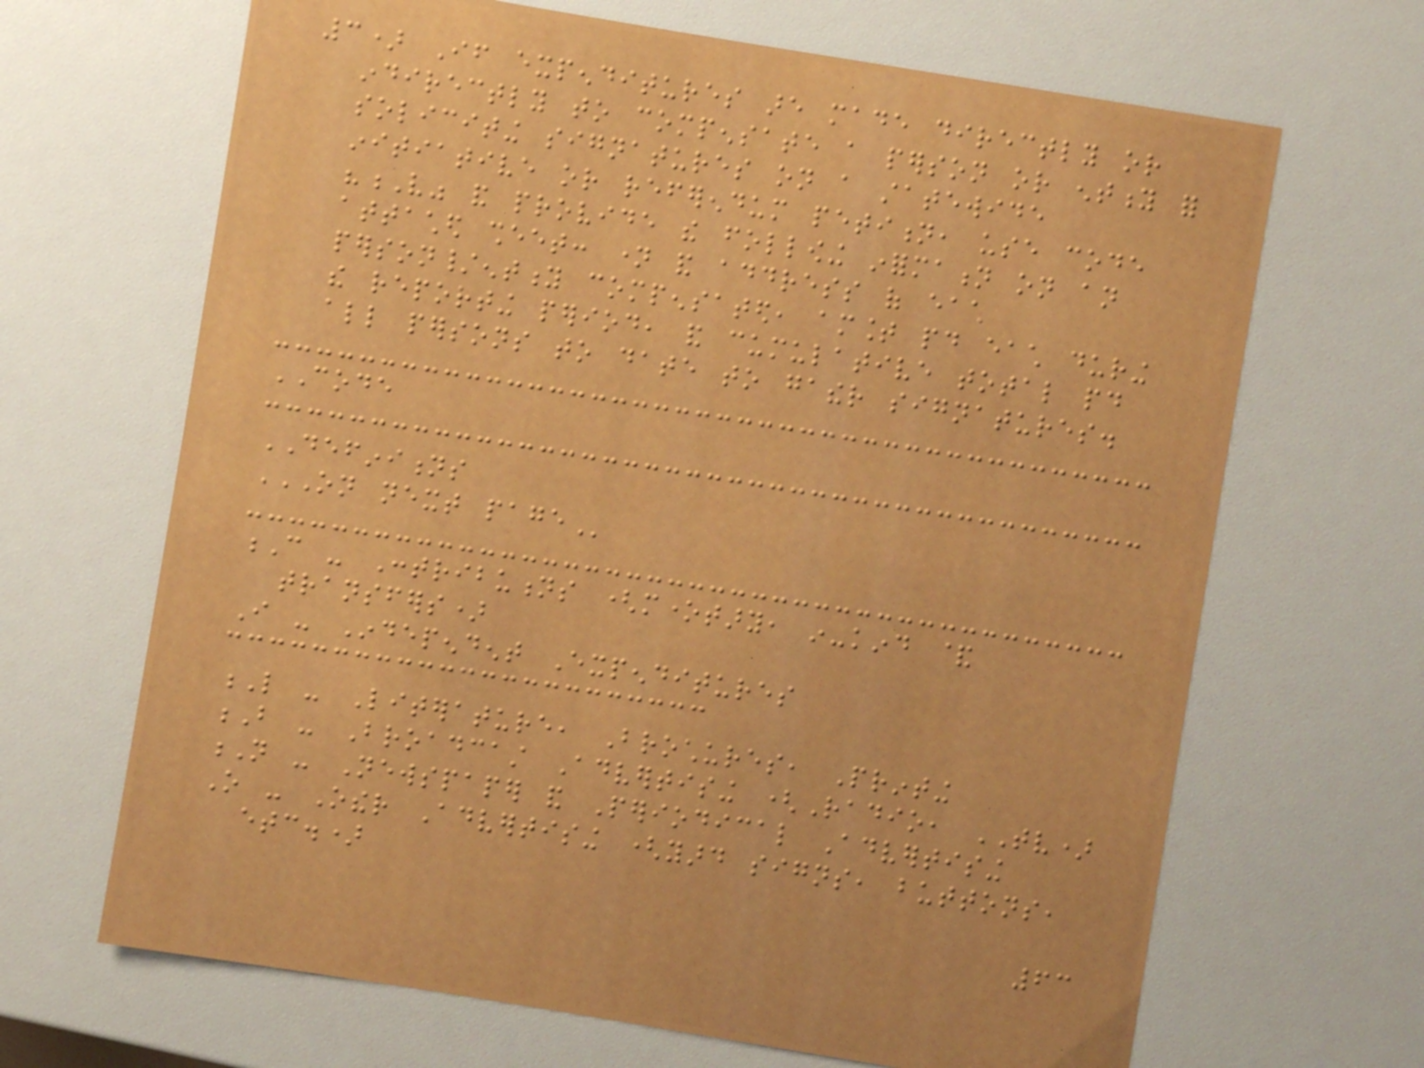3) If expenditures are made directly or
indirectly to compensate a person or entity for
soliciting signatures on a statewide
initiative or referendum petition, use code
"V" and provide the following information on an
attached sheet: name and address of each
person/entity compensated, amount paid each during
the reporting period, and cumulative total paid
all persons to date to gather signatures.
CODE
DEFINITIONS
ON NEXT PAGE
C - Contributions (monetary, in-kind &
transfers)
I - Independent Expenditures
L - Literature, Brochures, Printing
B - Broadcast Advertising (Radio, TV)
N - Newspaper and Periodical Advertising
O - Other Advertising (yard signs, buttons,
etc.)
63
